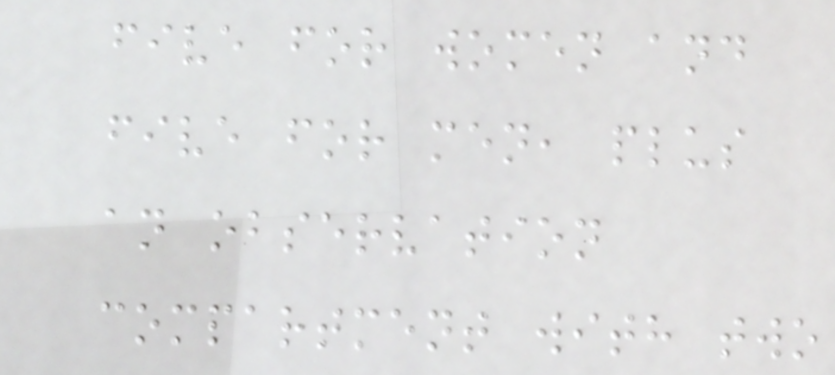five for women and
five for men, plus
an observation
compartment with two
